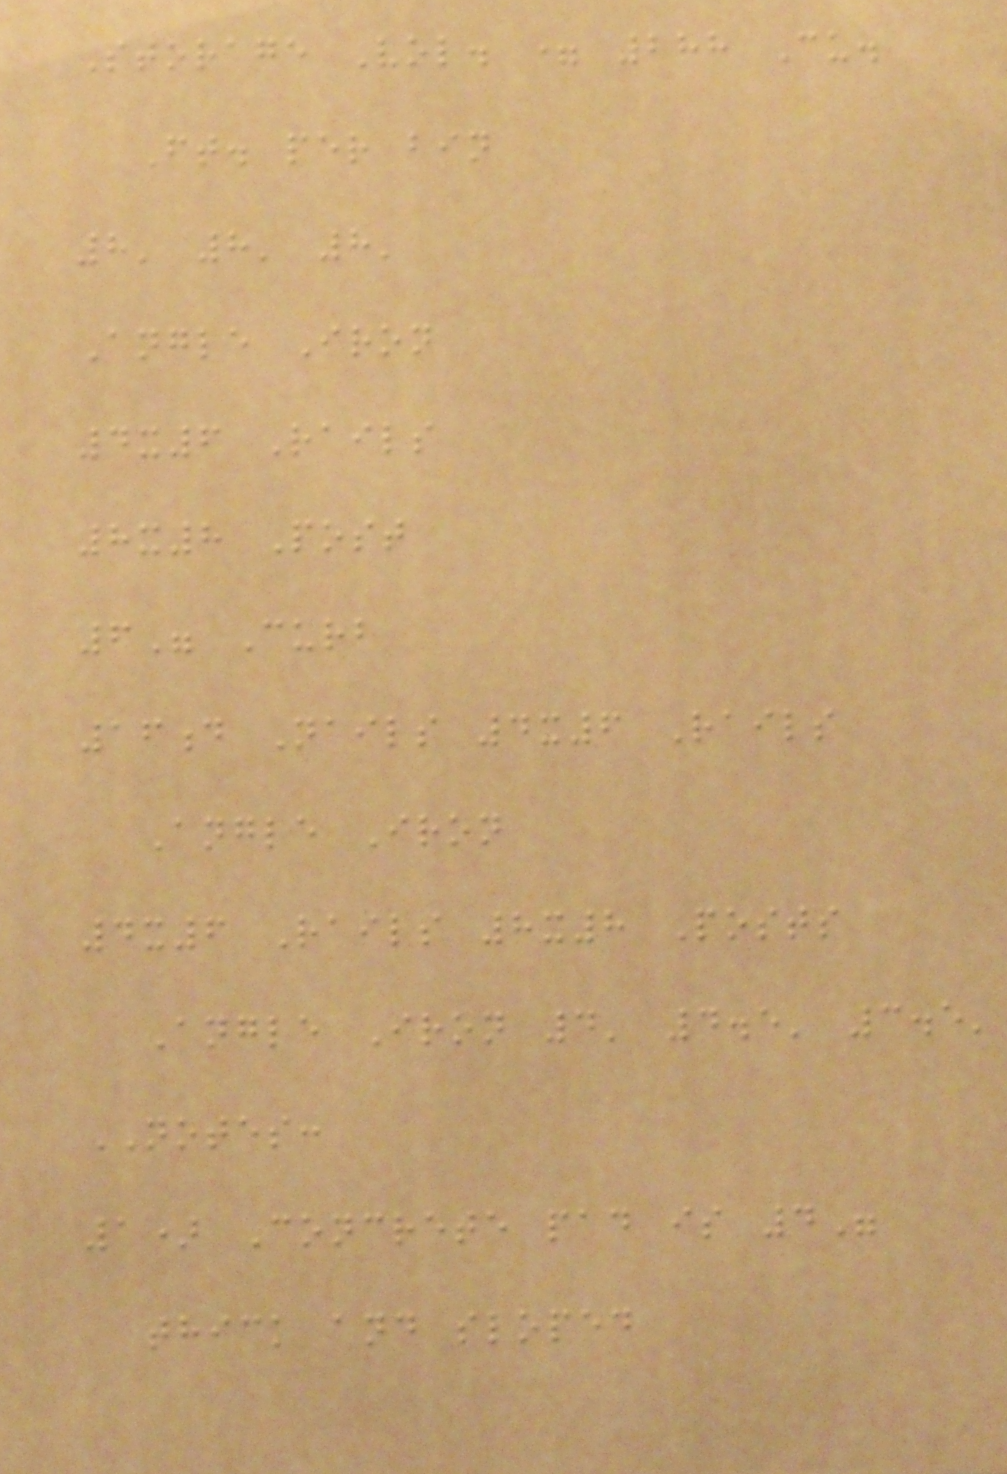Storage Vol. = 288 Cu.
Ft. per bin
8' 8' 8'
Angle Iron
4x6 Rails
8x8 Post
6" Curb
16d Nails 4x6 Rails
Angle Iron
4x6 Rails 8x8 Posts
Angle Iron 4' 4.5' 3.5'
NOTES:
1) Concrete pad is 4"
thick and sloped
